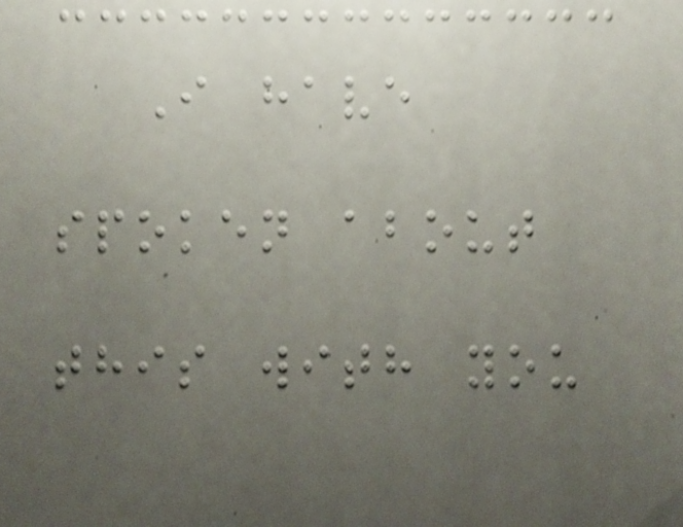I have
spoken about
this with you
